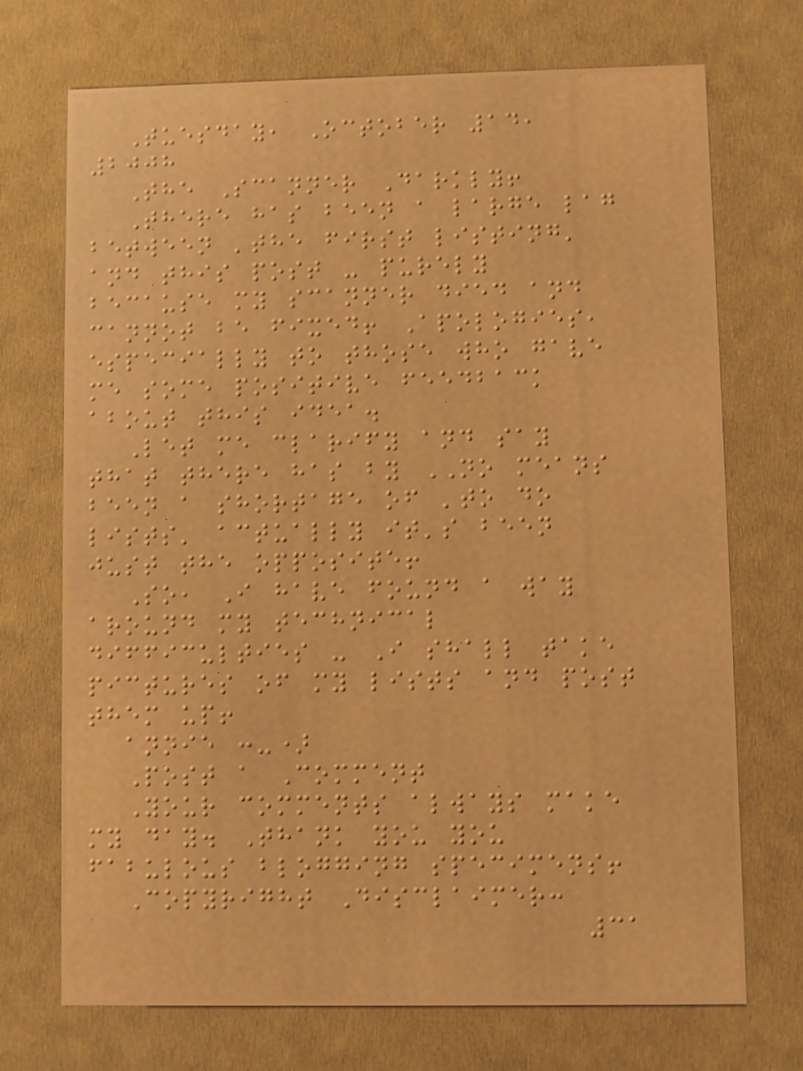Tuesday, October 14,
2008
The Scanner Darkly!
There has been a large lag
between 'the first listing'
and this post - purely
because my scanner died and
cannot be fixed! Apologies,
especially to those who gave
me some positive feedback
about this idea.
Let me clarify and say
that there has by NO means
been a shortage of 'to do
lists' actually it's been
just the opposite!
So, I have found a way
around my technical
difficulties - I shall take
pictures of my lists and post
them up!
annie :-)
Post a Comment
Your comments always make
my day. Thank you you
fabulous blogging specimens!
Copyright Disclaimer:
31
